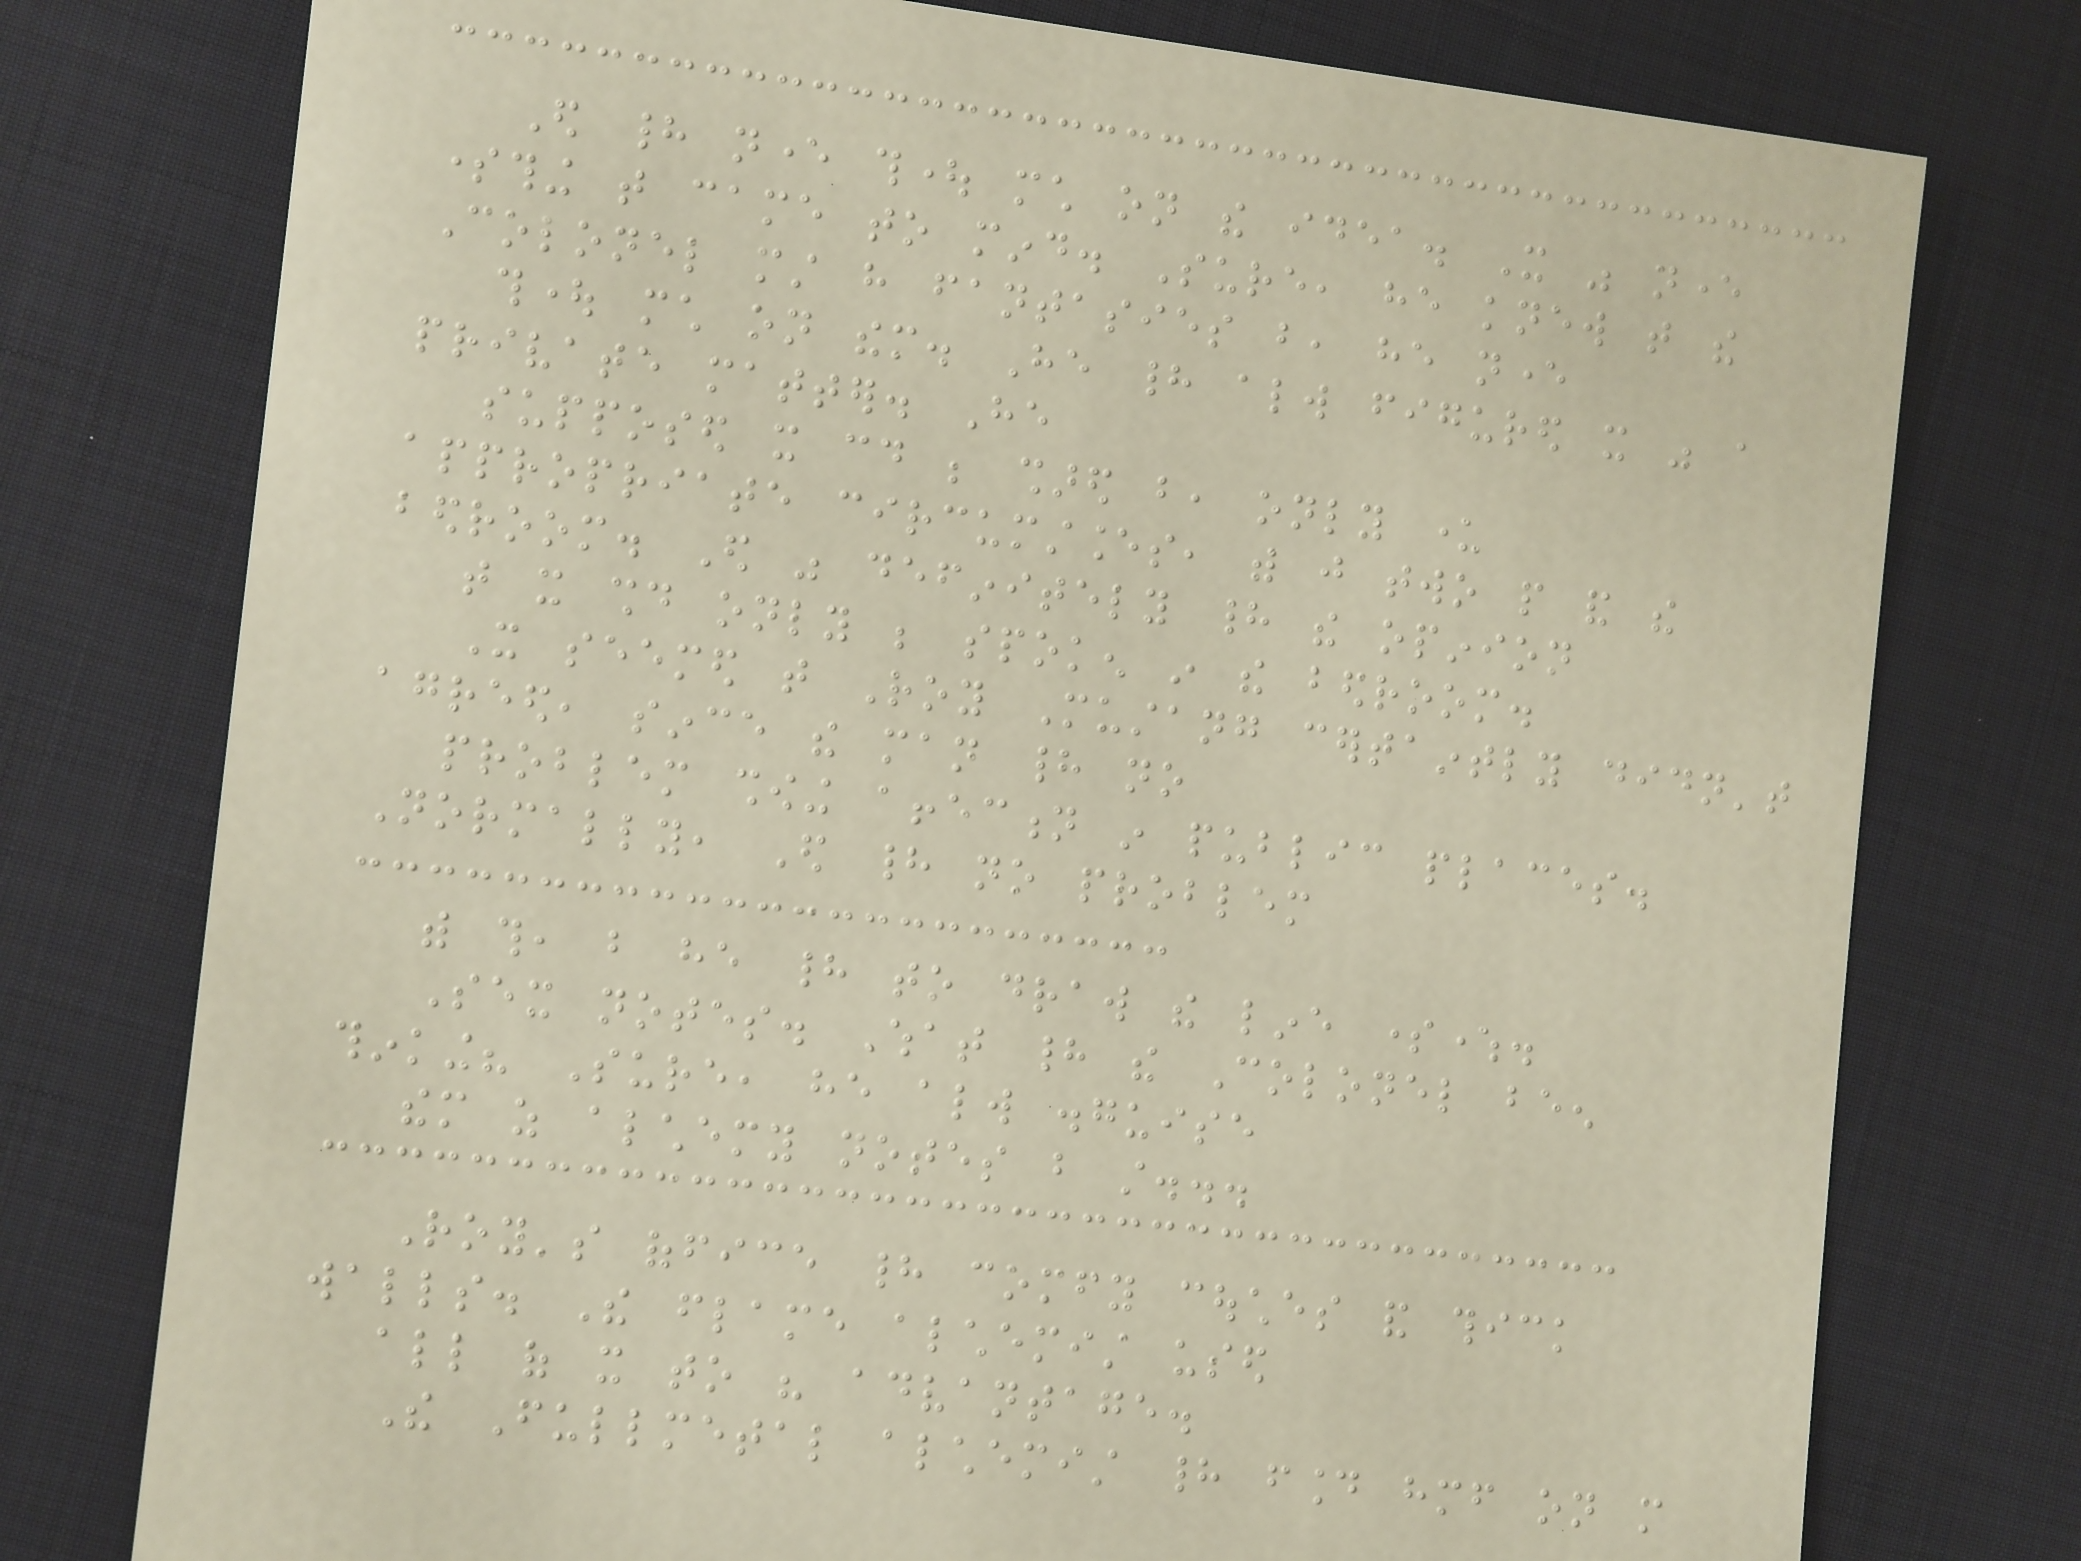Ed had never thought much on the idea. It was never
something that came to mind. Sure, he knew that the
Colonel must have fantasies but, he never
thought much on them. He had always figured it was a
private matter. He
supposed it could be shared but, only under
appropriate circumstances, with just two people and the
bedroom. Ed was definitely had the opinion
that it should only be spoken in the bedroom.
It seemed that Roy Mustang certaintly didn't
agreed, since the man had no
problem showing affection in public places.
Normally, Ed had no problem
with this, but he had to draw the line somewhere.
Sex notes. What had the Colonel been
thinking? Sure, he always disguise
them as alchemy notes but still...
Roy's office had comfy couches and thick
walls. The flame alchemist used
all of it to his advantage.
The Fullmetal alchemist had found himself on more
